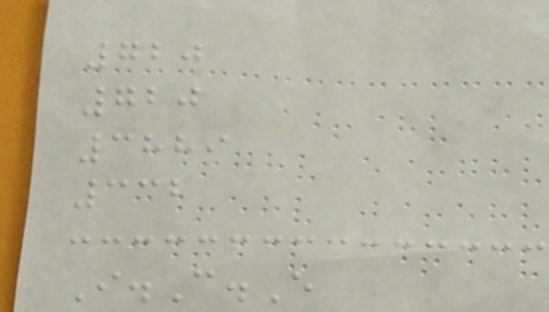720
720
3889
332
I.C.E
